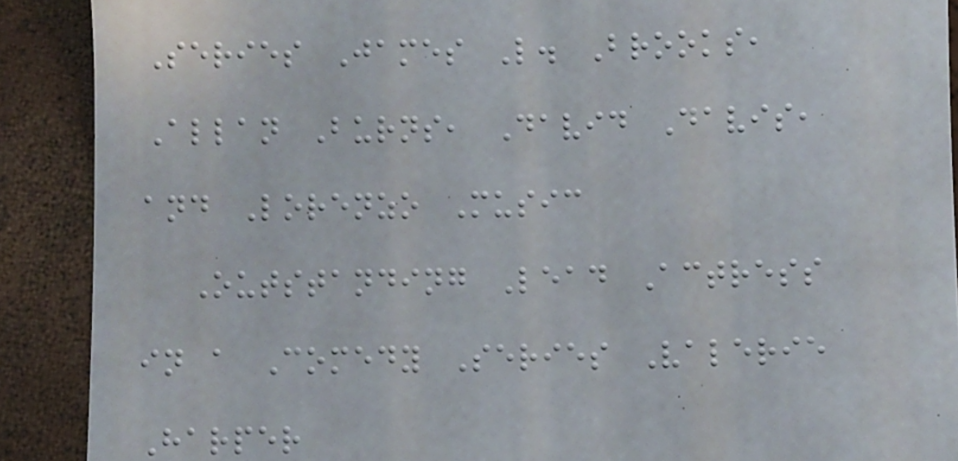Series James L. Brooks,
Allan Burns, David Davis,
and Lorenzo Music
Outstanding Lead Actress
in a Comedy Series Valerie
Harper
